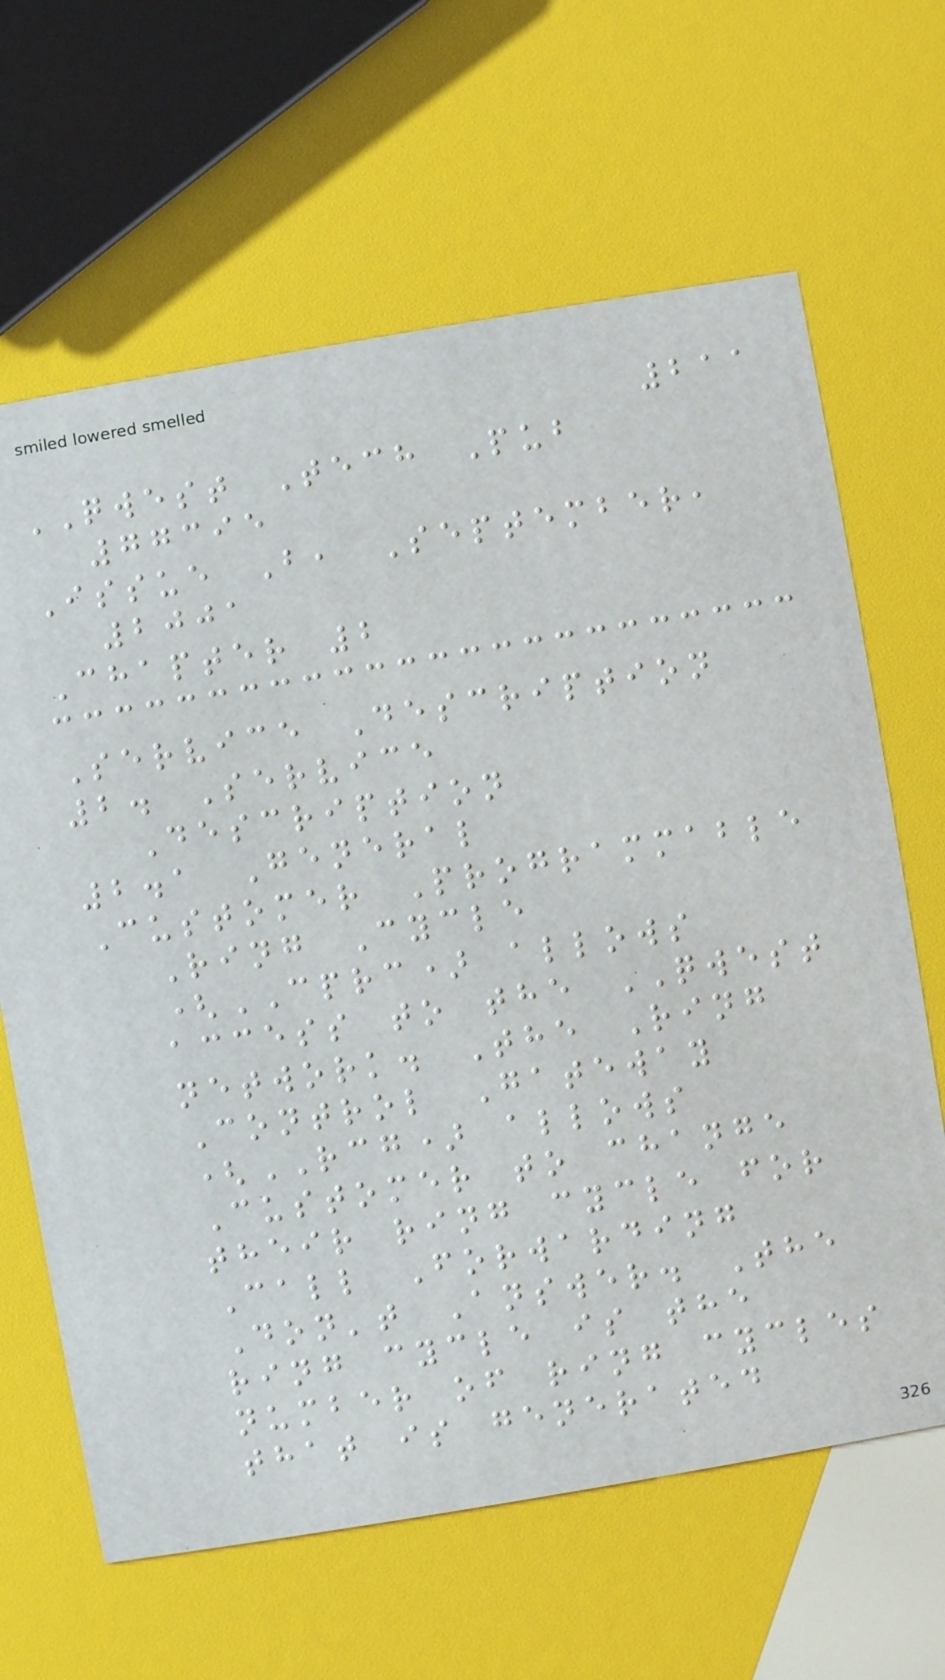211
QWEST Tech Pub
77395
Issue B, September,
2001
Chapter 2
Service Description
2. Service
Description
2.1 General
Customer Programmable
Ring Cycle
(CPRC) allows
access to the QWEST
network. The Ring
Control Gateway
(RCG) allows
Customer to change
their ring cycle for
Call Forwarding
Don't Answer. The
ring cycle is the
number of ring cycles
that is generated
